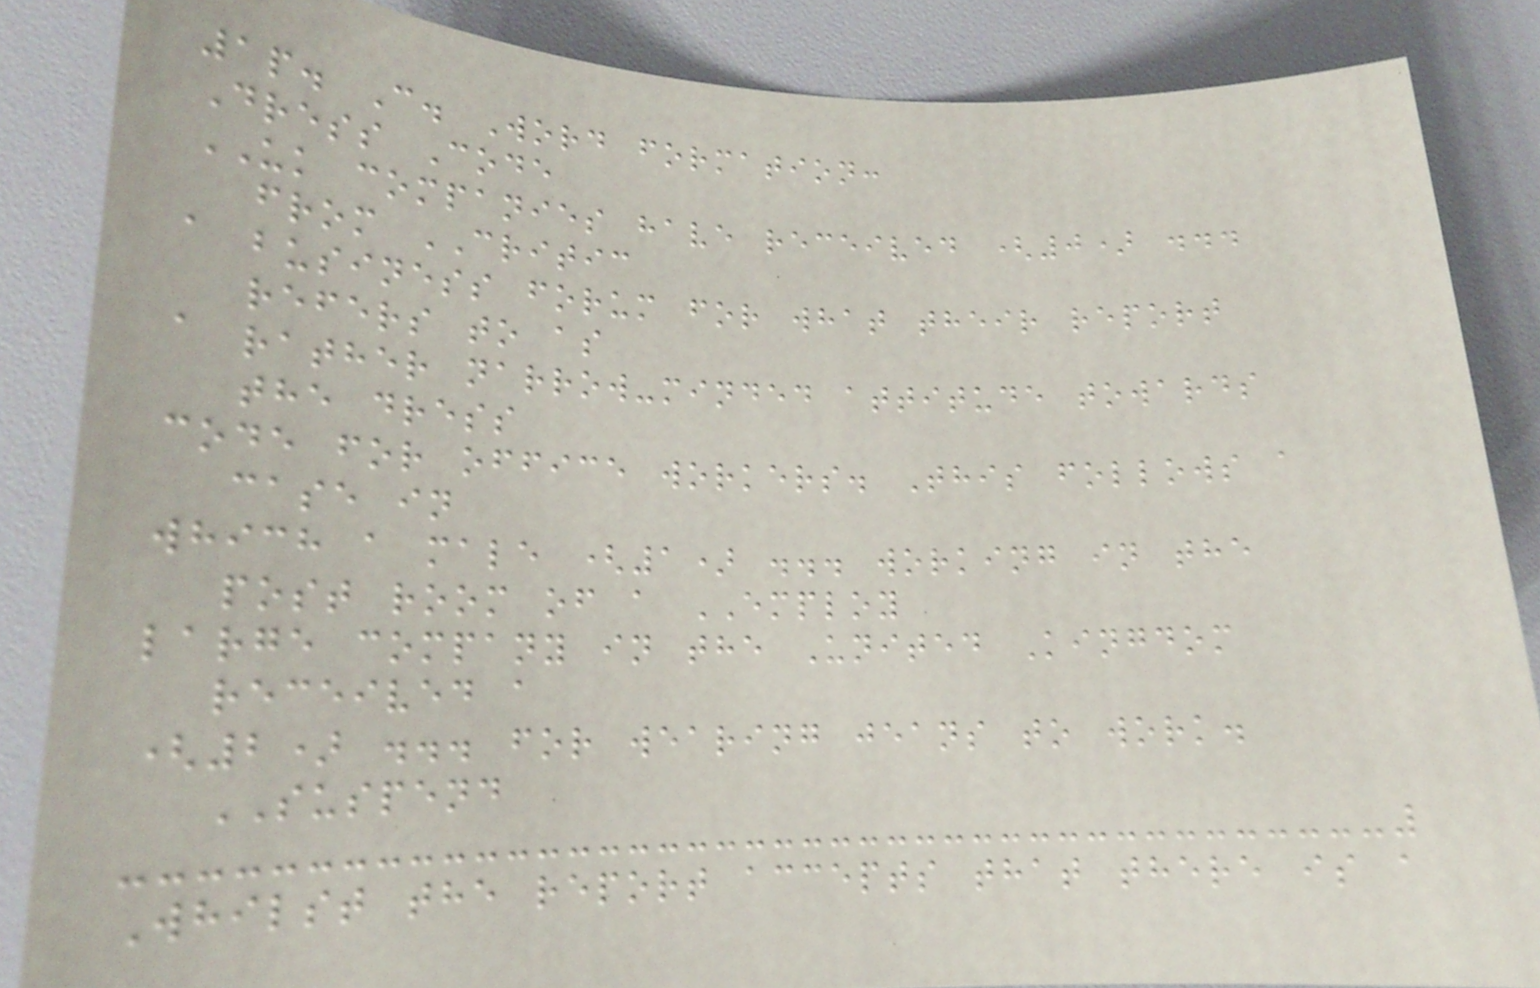1p. C. Word formation:
Dress Code
UK companies have received (0) ...
from CRITIC
a business forum for what their report
refers to as
a rather narrow-minded attitude towards
the dress
code for office workers. This follows a
case in
which a male (1) ... working in the
post room of a EMPLOY
large company in the United Kingdom
received a
(2) ... for wearing jeans to work.
SUSPEND
Whilst the report accepts that there is a
